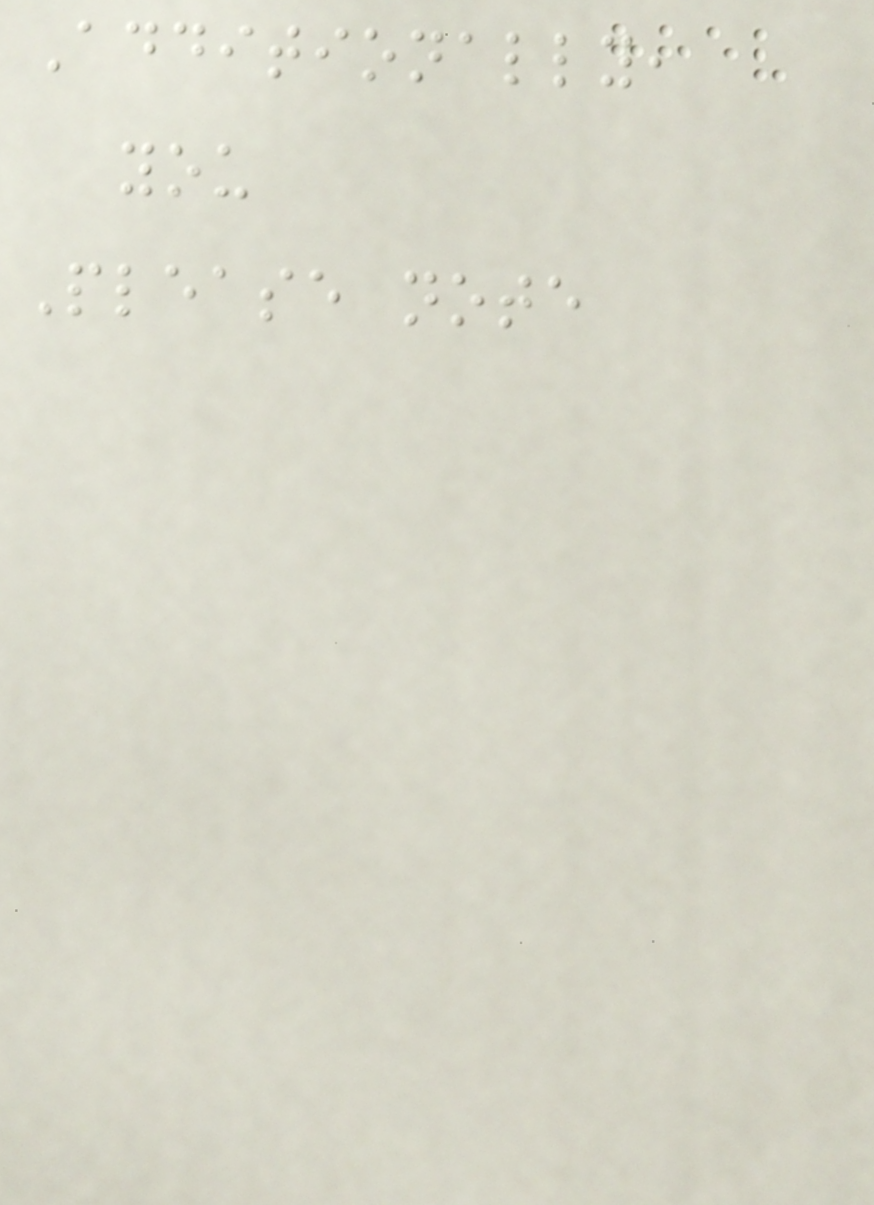Additionally,
you
Please note
